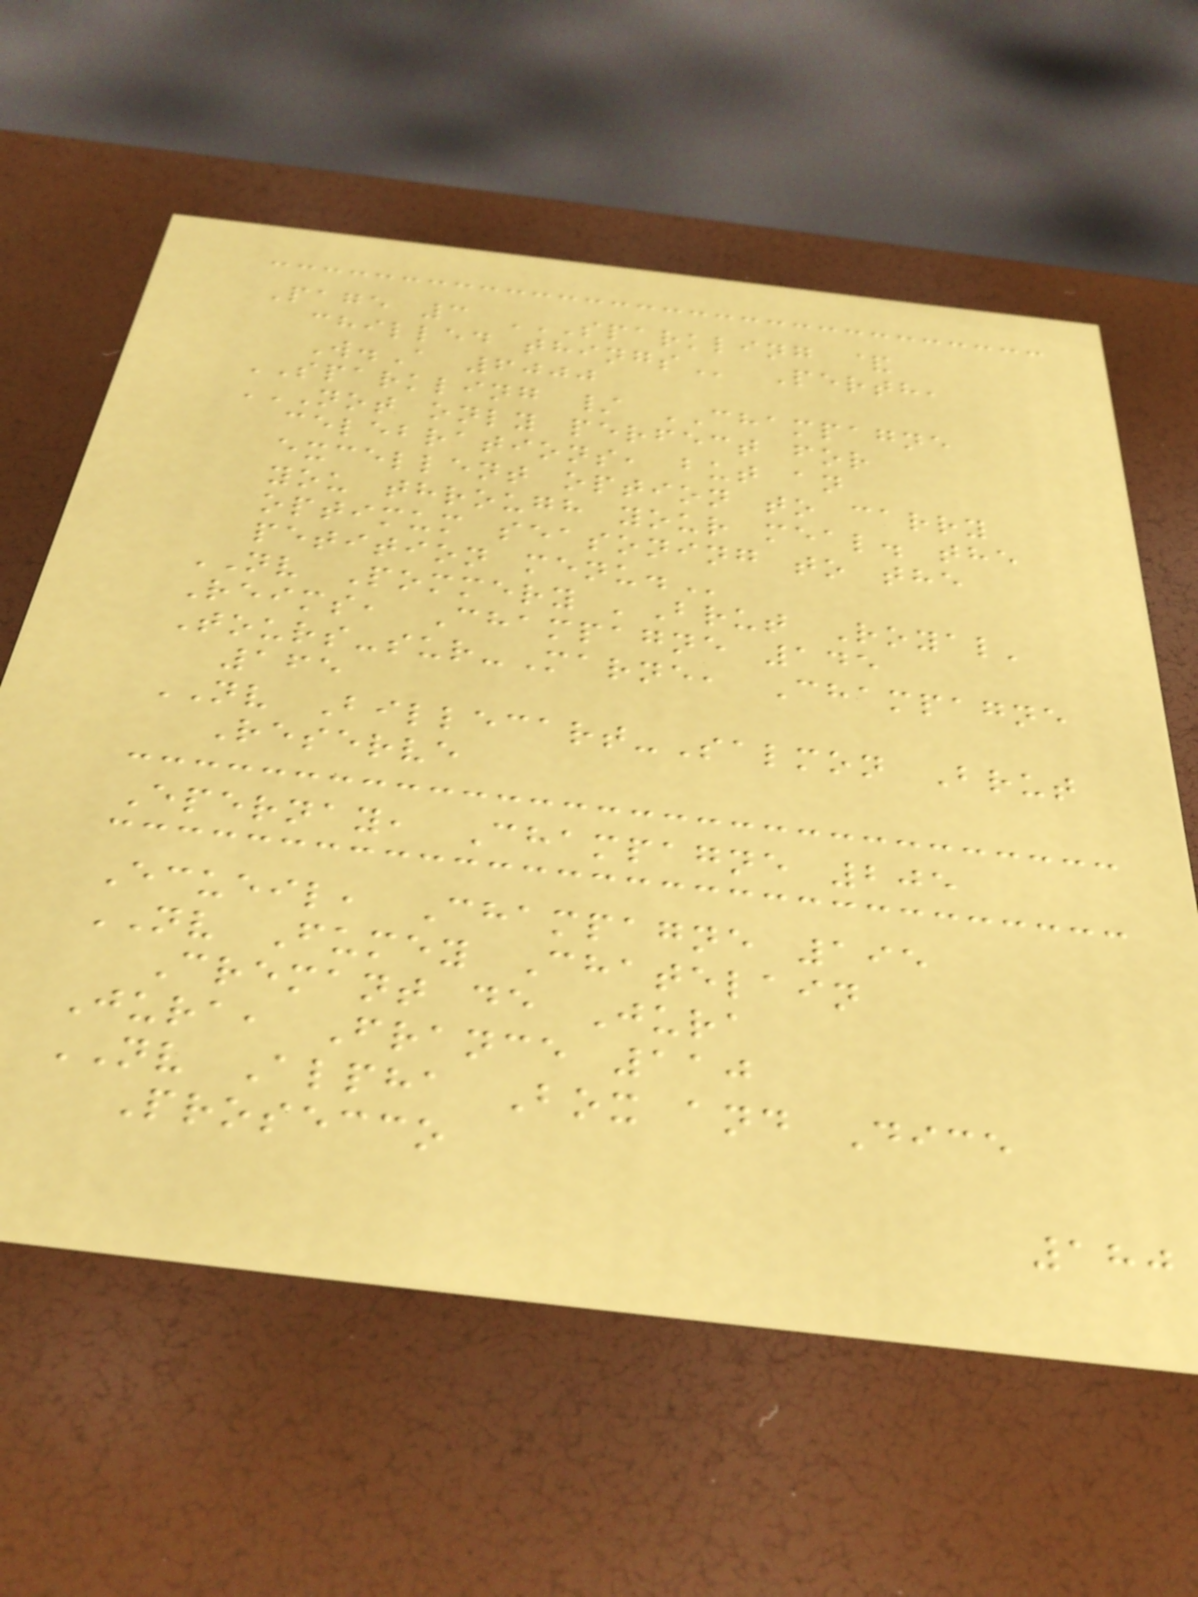Page 3 SPARKLING &
CHILLED THINGS Perth,
W.A 6000
SPARKLING / CHAMPAGNE
NOT ONLY PERFECT FOR
CELEBRATIONS, BUT AN
EXCELLENT OPTION TO CARRY
YOU THROUGH YOUR MEAL. THE
OPTIMUM SEASONING TO THE
PETITION MENU.
NV Pommery 'Brut Royal'
Reims, Champagne 145
Tours-sur-Marne, Champagne
165
NV Billecart-Salmon Brut
Reserve
Epernay, Champagne 205
Ecueil, Champagne 195
NV Fumey Chatelain
Cremant de Jura
Jura, France 110
NV Alpha Box and Dice
Prosecco
180
